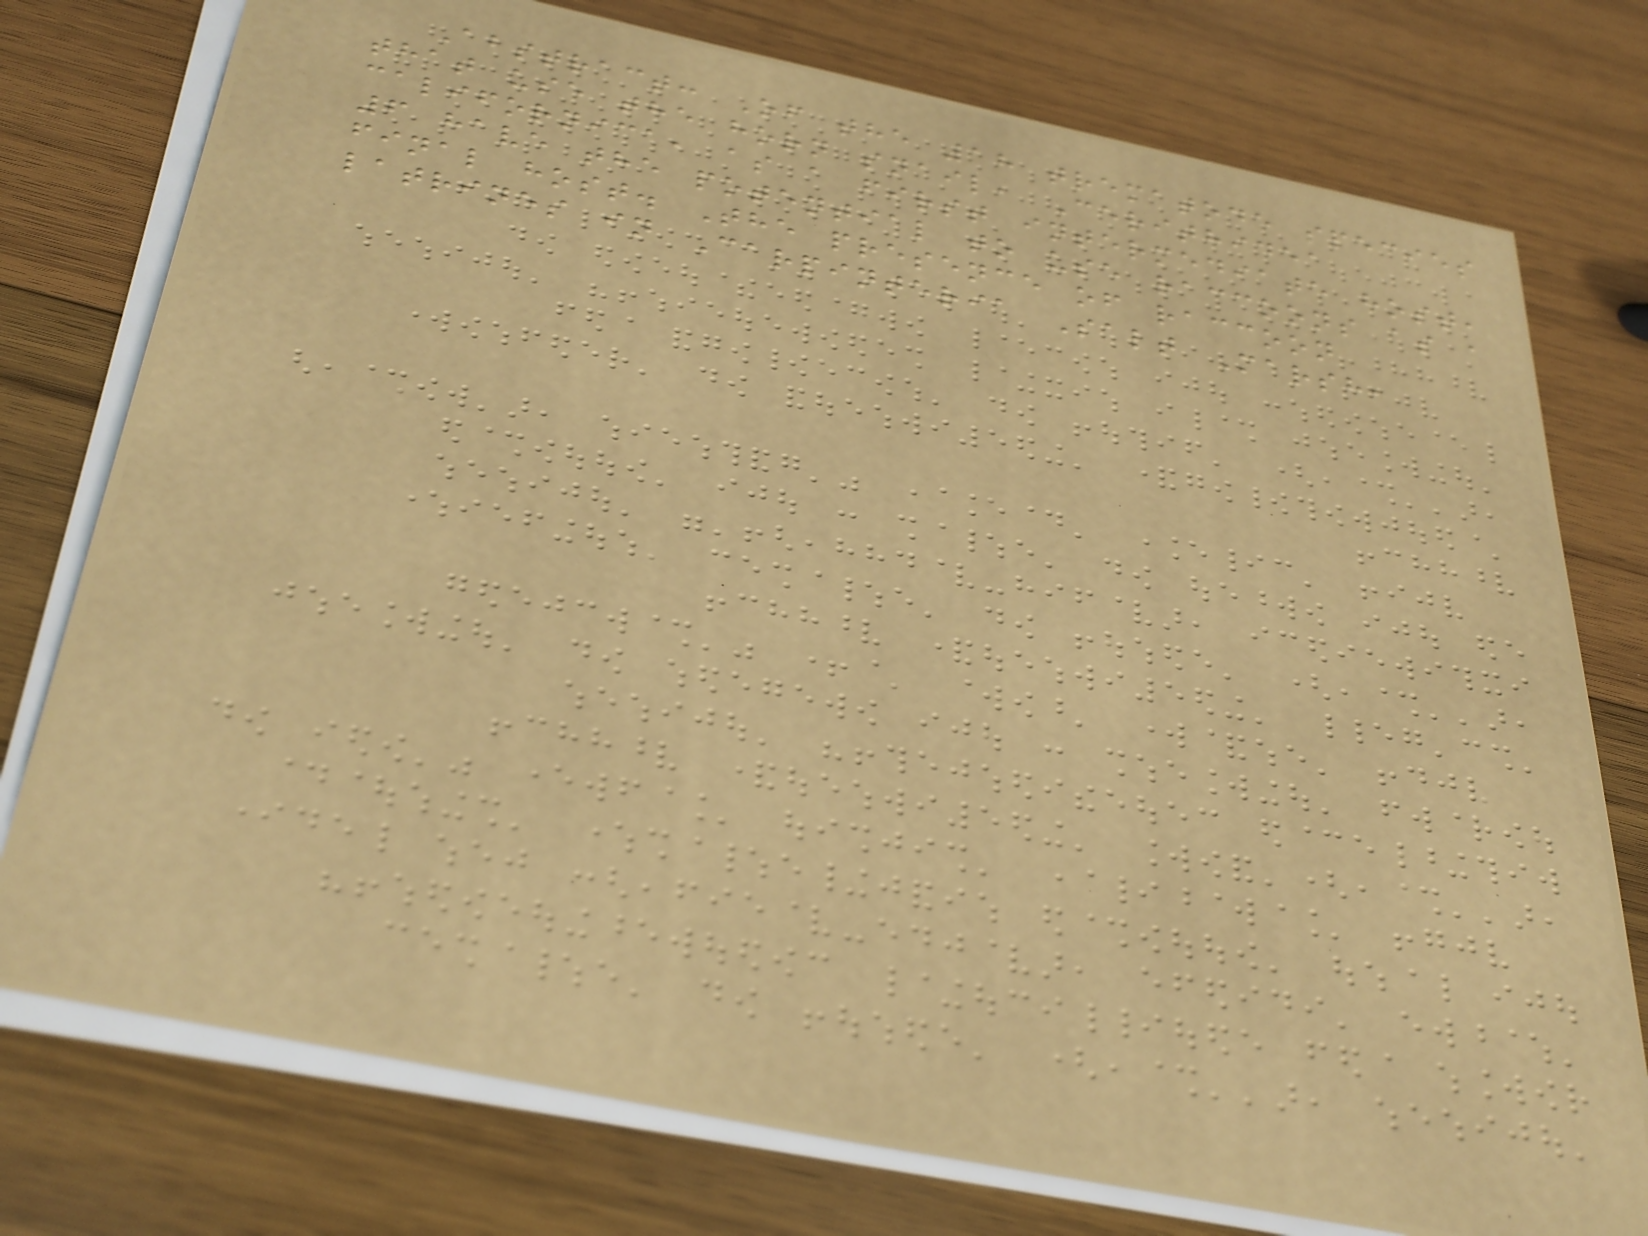Abstract: Of the 18 trematode species
that use the horn snail, Cerithidea
californica, as a first intermediate host,
6 have the potential to use raccoons as a
final host. The presence of raccoon
latrines in Carpinteria Salt Marsh,
